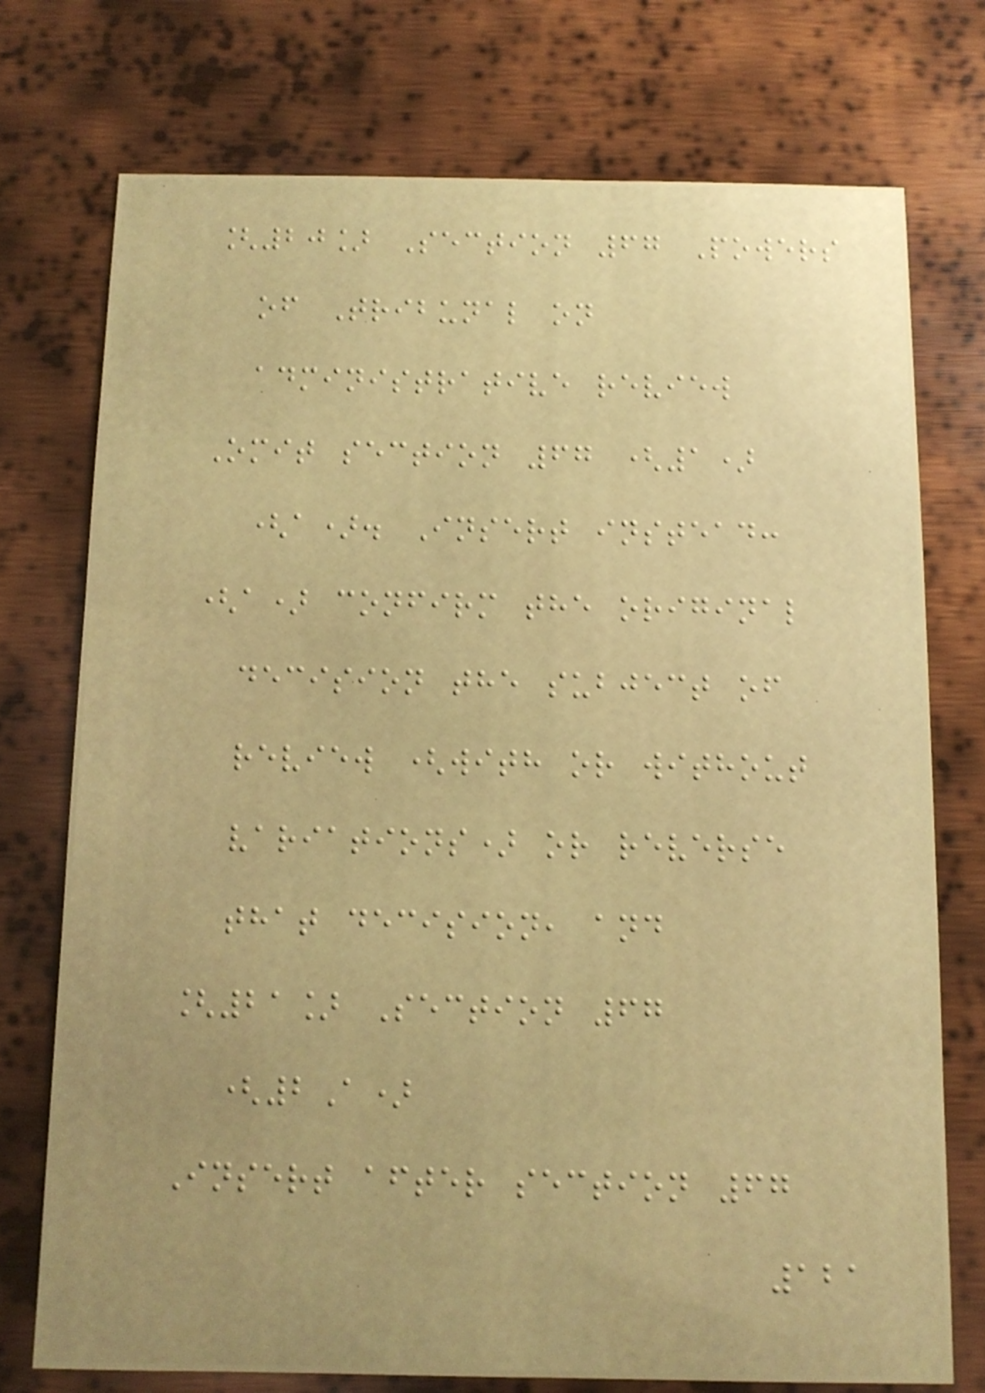[20] Section 67 Powers
of Tribunal on
administrative review
Omit section 67 (1)
(a). Insert instead:
(a) confirm the original
decision the subject of
review (with or without
variations) or reverse
that decision, and
[21] Section 67
(2A)
Insert after section 67
121
